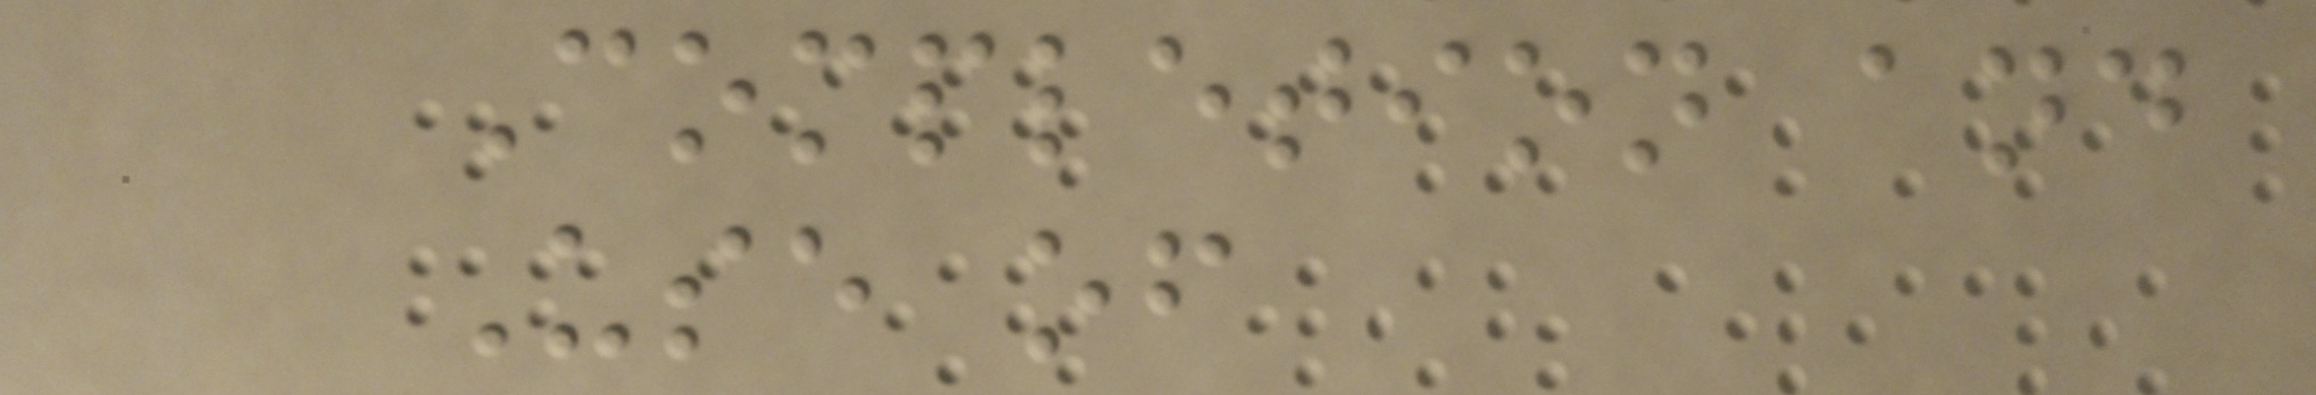Completion and
Use of
